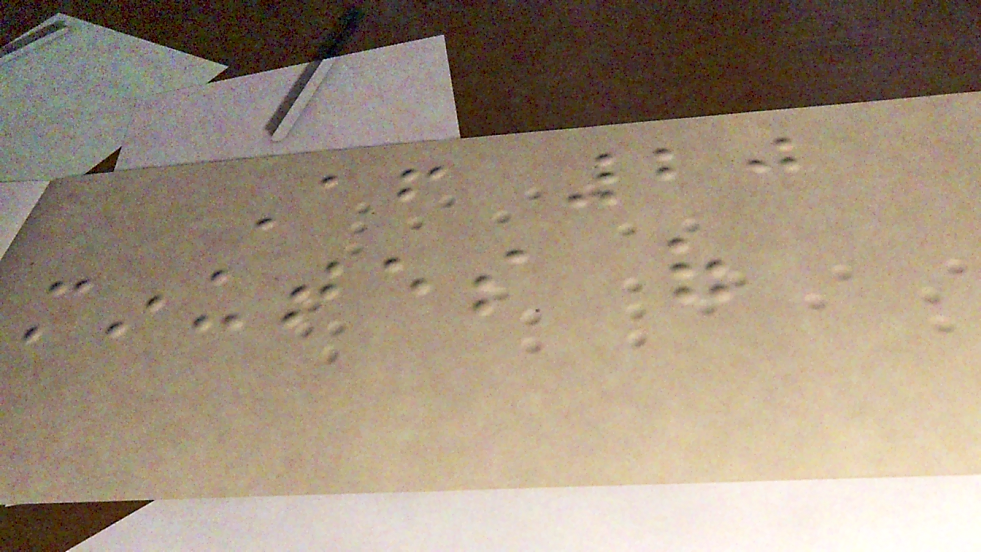After 20
minutes of
